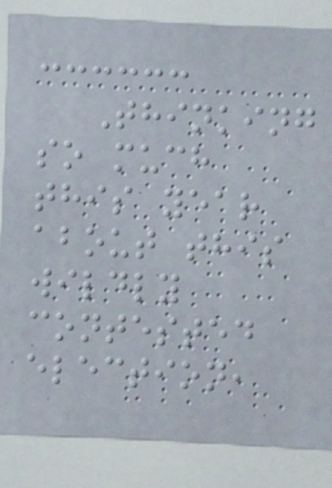Thinking
so much
this year
about this
wildly
contested
election,
